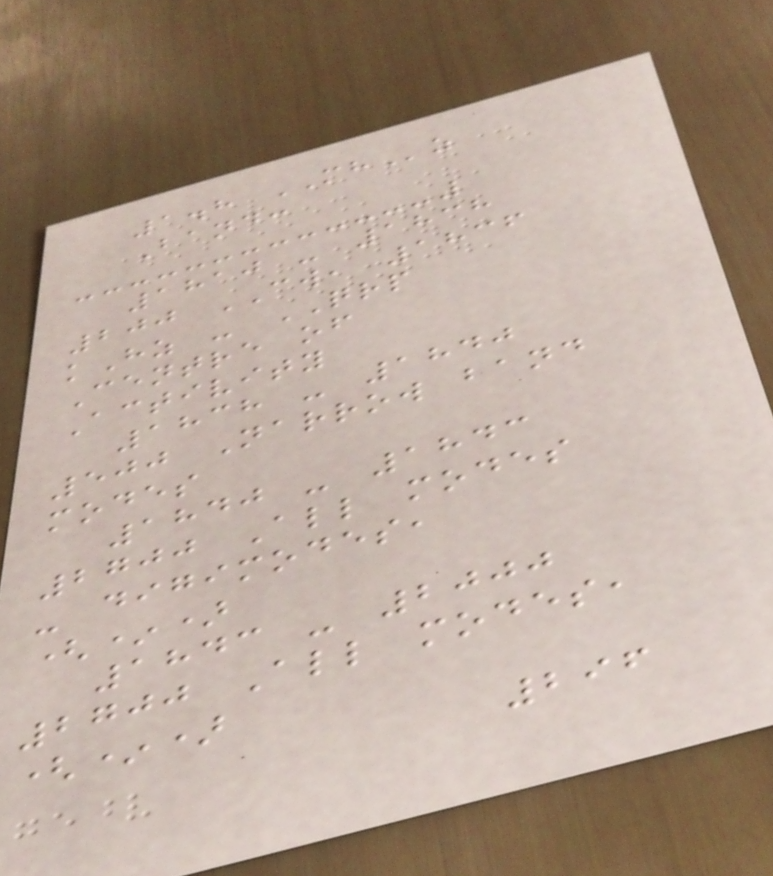1.8 MHz
Band:
1810 - 1838
200 CW, 1836
kHz - QRP
Centre of
Activity
1838 - 1840
500 Narrow band
modes
1840 - 1843
2700 All modes
- digimodes,
(*)
1843 - 2000
2700 All modes,
(*)
296
